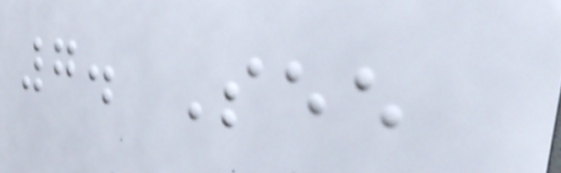7. See
